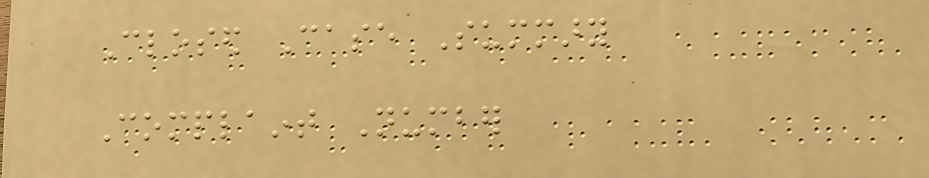Closed Case Summary
Complaint Number
